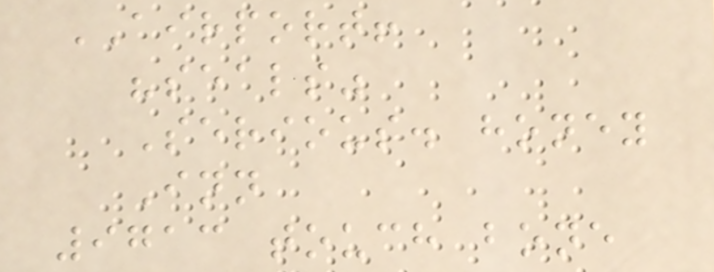AIRPORT!
"seals"
Serious. honey
Inn
9713 touch bone
